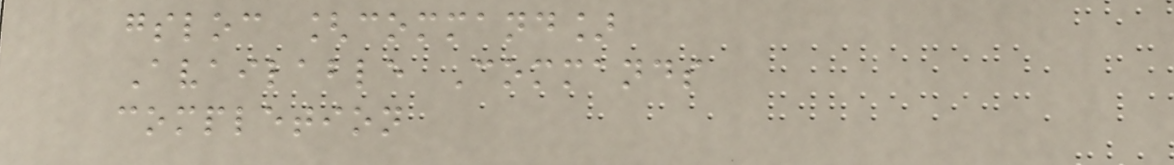gsloc [command]
Available Commands
completion
